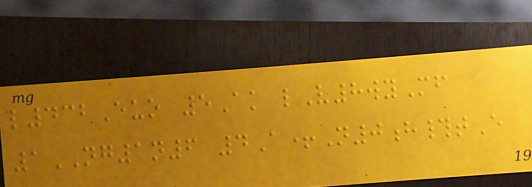l432Euo 5Ak lV8wyMf
1NG1n6 4A+N0h#tE
